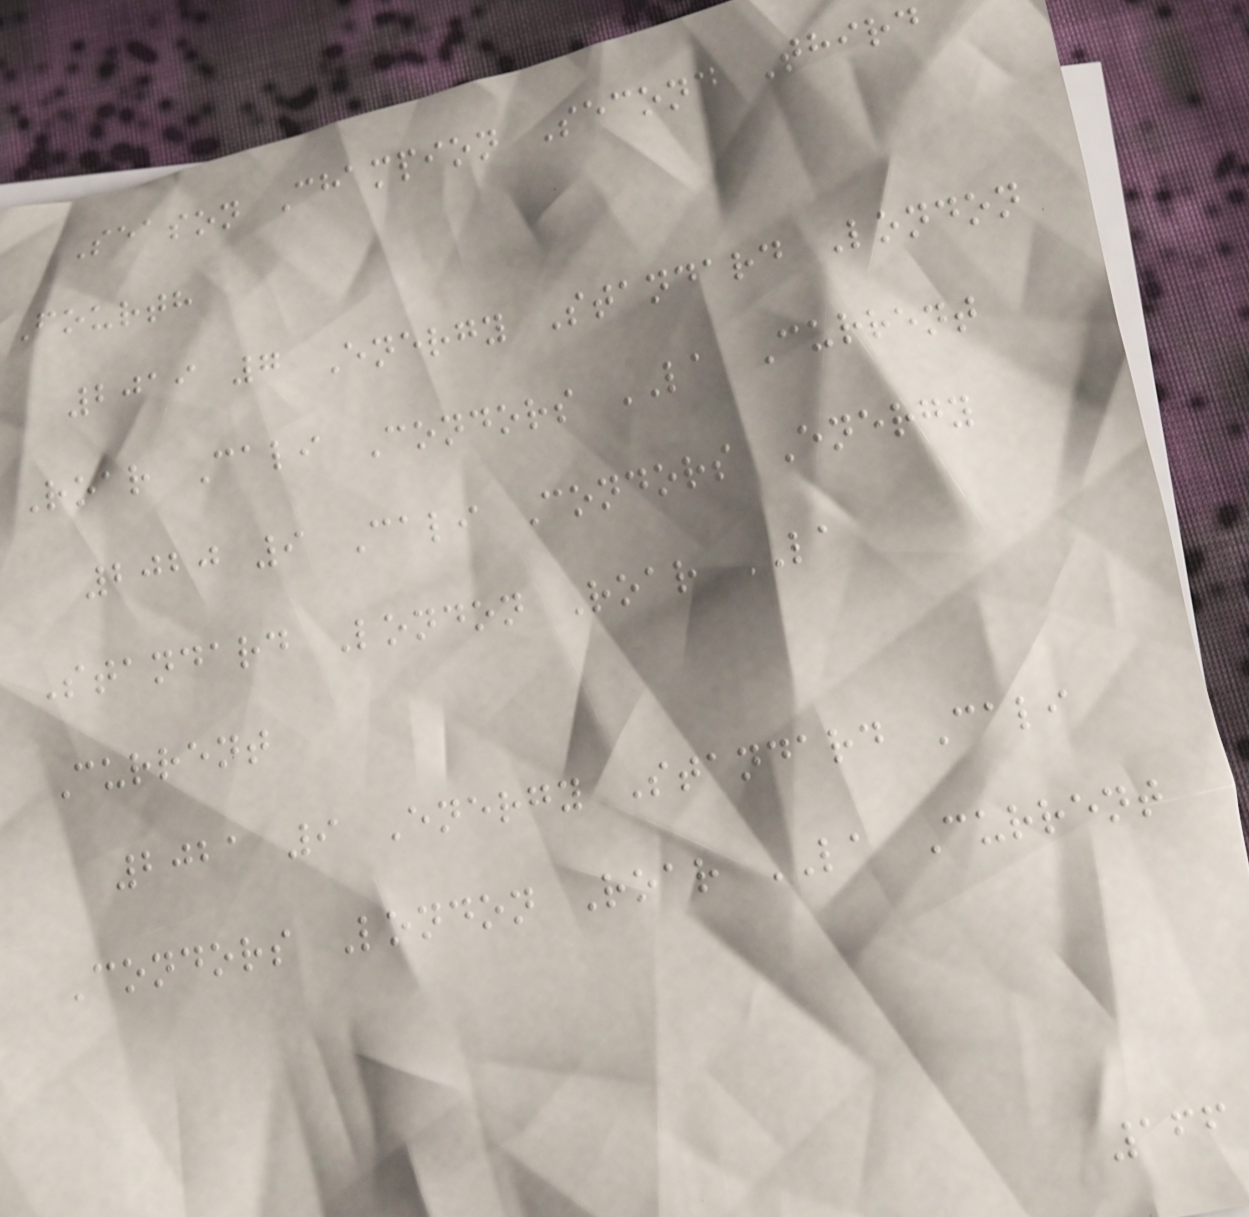Season Champion Second Third
Fourth
2019 7 Energy Standard London
Roar Cali Condors LA Current
2020 9 Cali Condors Energy
Standard London Roar LA
Current
2021 9 Energy Standard Cali
Condors London Roar LA Current
166
